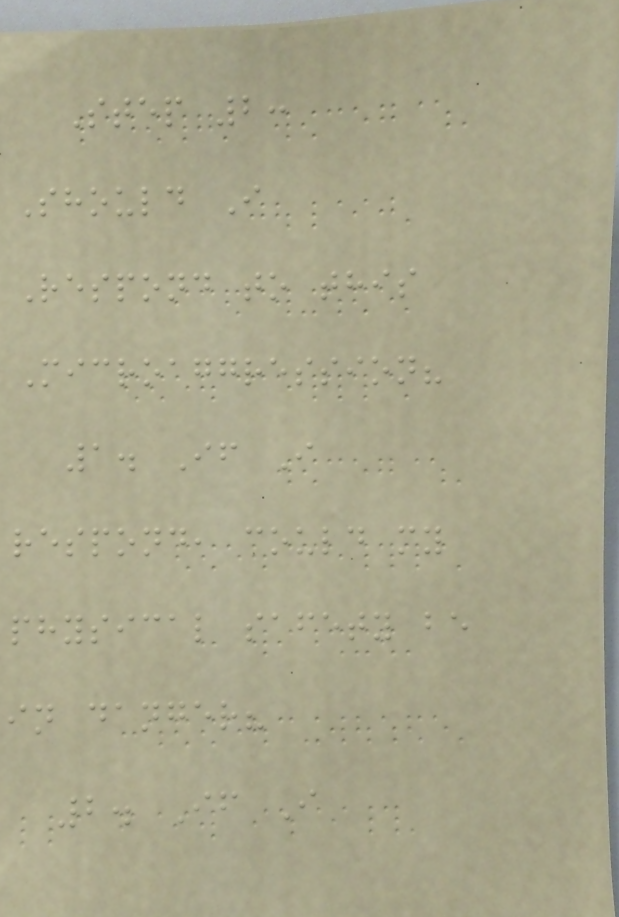Step 2:
Should I
Respond to this
Microaggression?
1. If I
respond, could my
physical safety be
in danger?
2. If I
